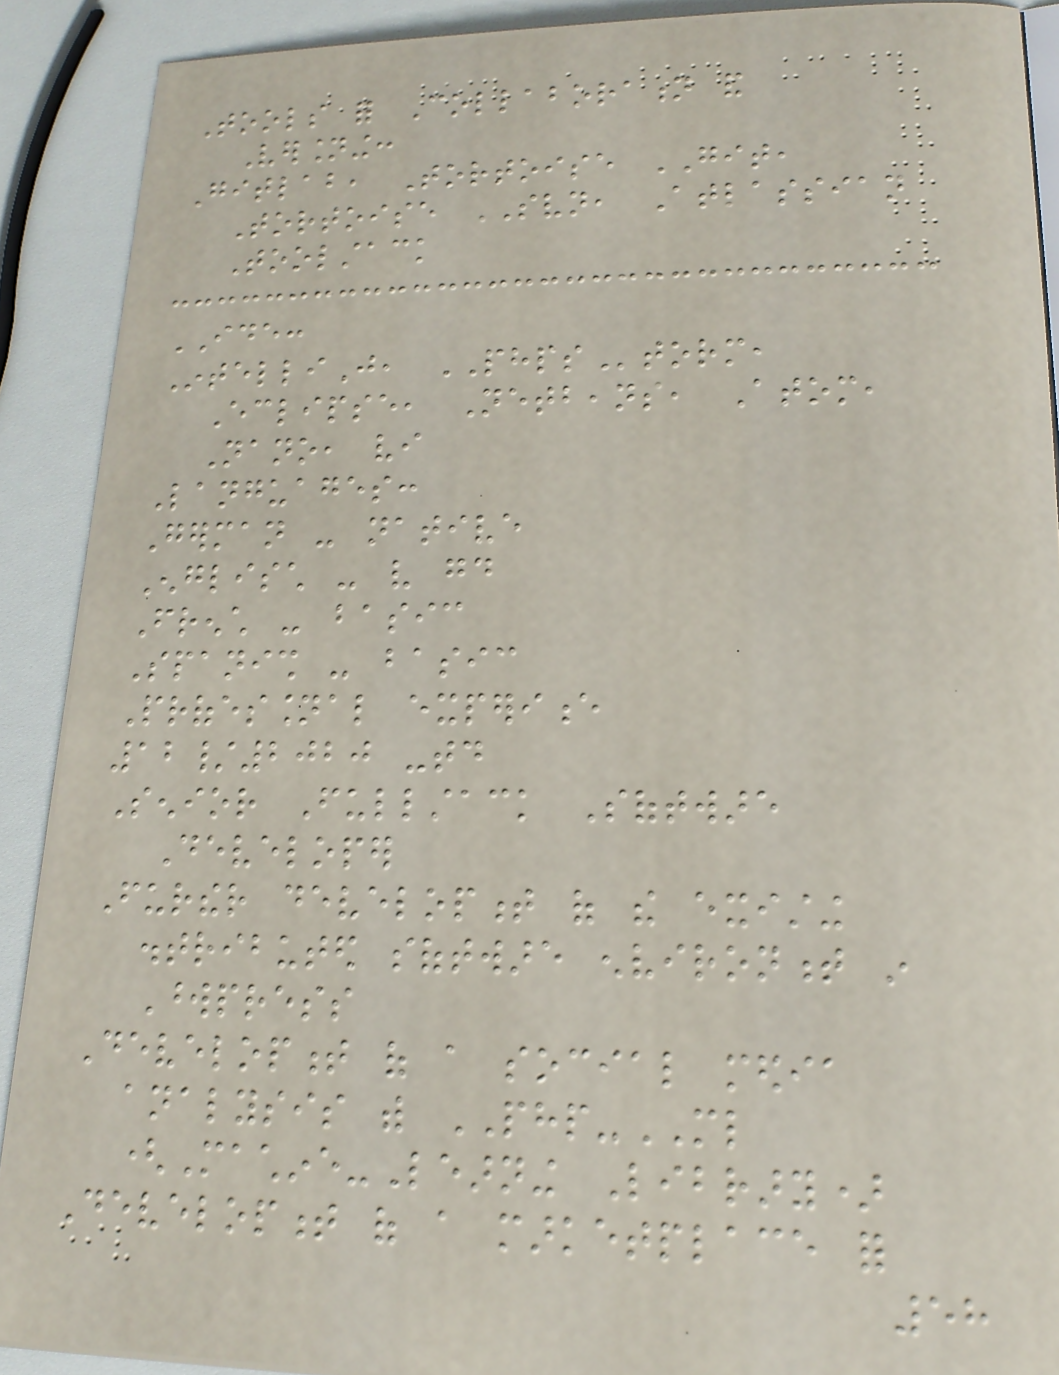Tools for Collaboration and
Versioning:
Gitlab, Tortoise GIT,
Tortoise SVN, Atlassian
Toolstack
IDE:
IntelliJ, PHPStorm,
Eclipse, Netbeans, Atom,
Nano, vi
Languages:
German - native
Englisch - very good
French - basic
Spanish - basic
Professional experience
12/2020 -today
Senior Fullstack Software
Developer
Further development of the existing
distributed software environment in
Wordpress
Development of a social media
analysis with PHP-ML
(Machine-Learning Library)
Development of a marketplace for
58
